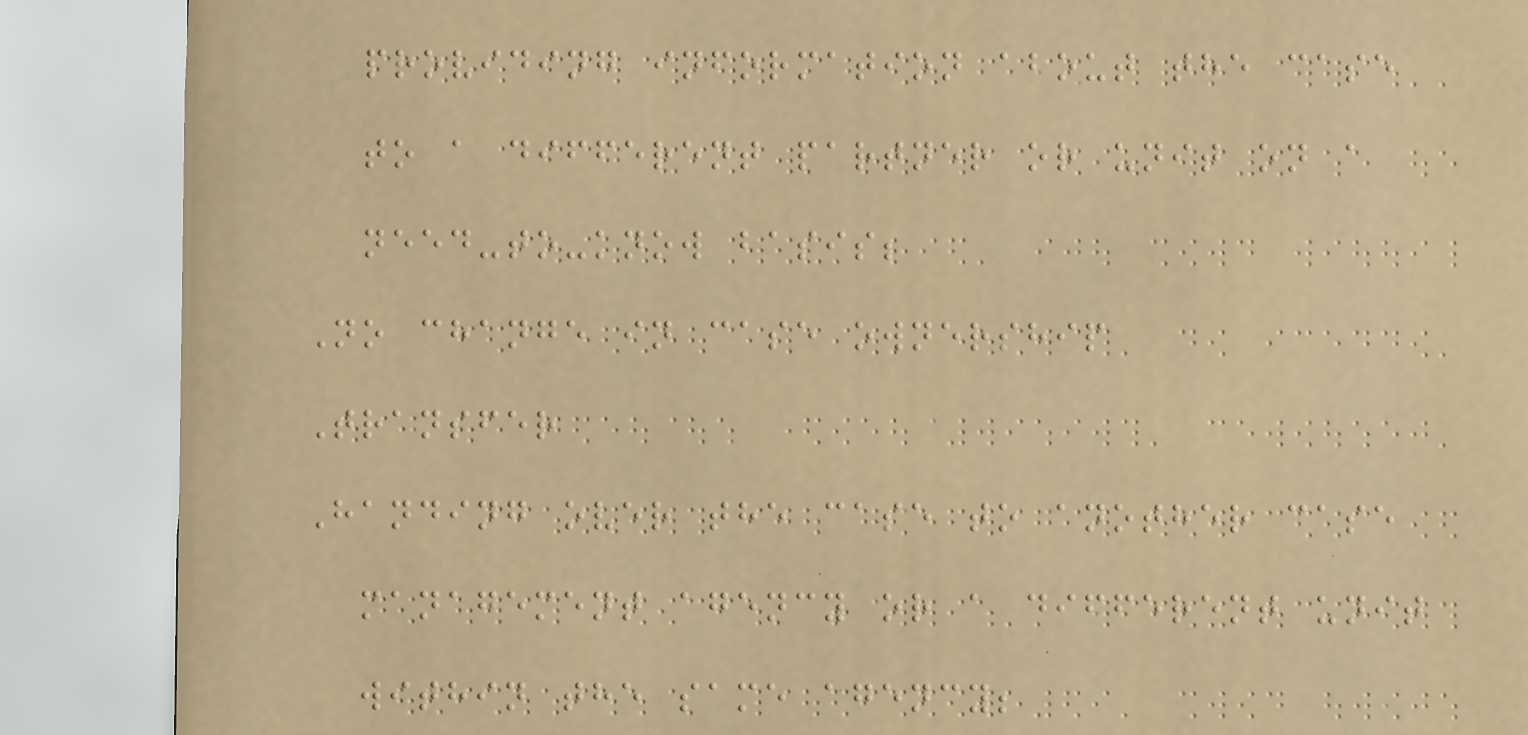providing information about the case
to a different partner or unit on a
need-to-know basis;
No change in case ownership
Transfer
Handing over the case to another case
management agency or a different unit
within the same agency;
